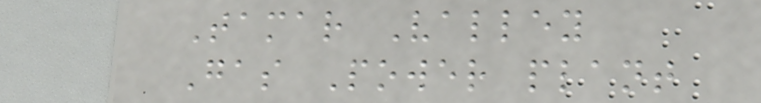Tamar Valley
Gas Power plant
